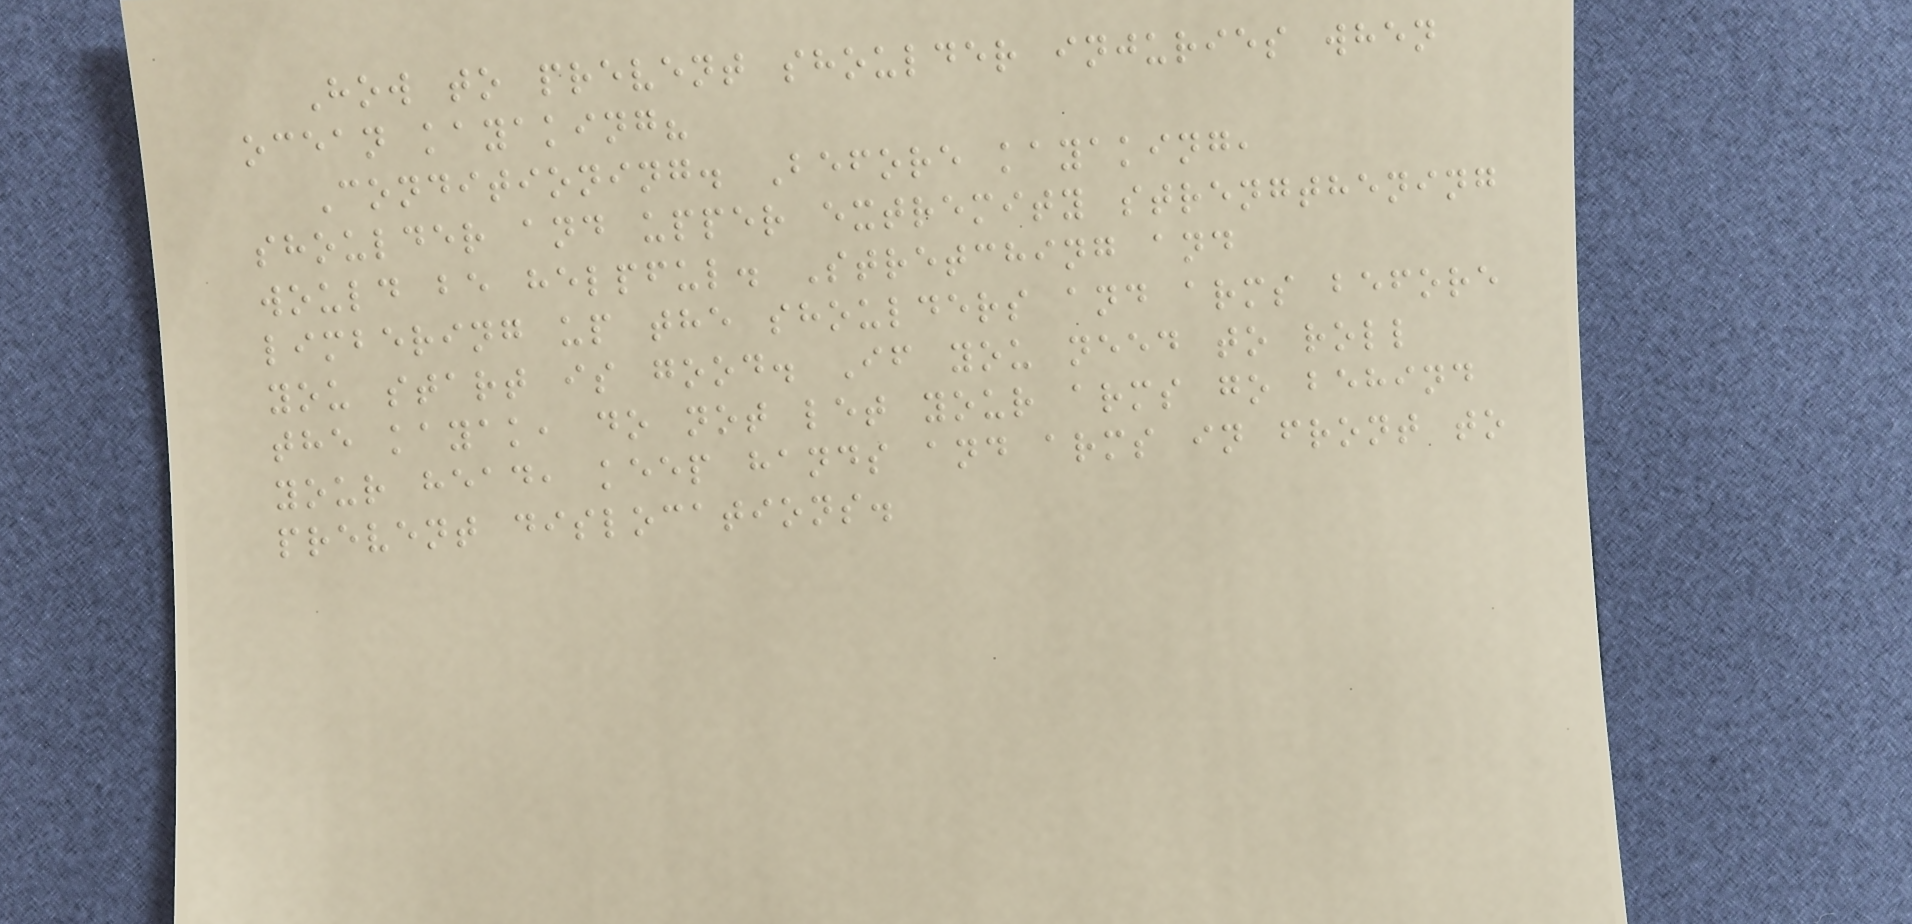How to prevent shoulder injuries when
ocean kayaking?
Conditioning. Before kayaking,
shoulder and upper extremity strengthening
would be helpful. Stretching and
limbering up the shoulders and arms before
you start is good. If you need to roll
the kayak, do not let your arms go behind
your head, keep hands and arms in front to
prevent dislocations.
